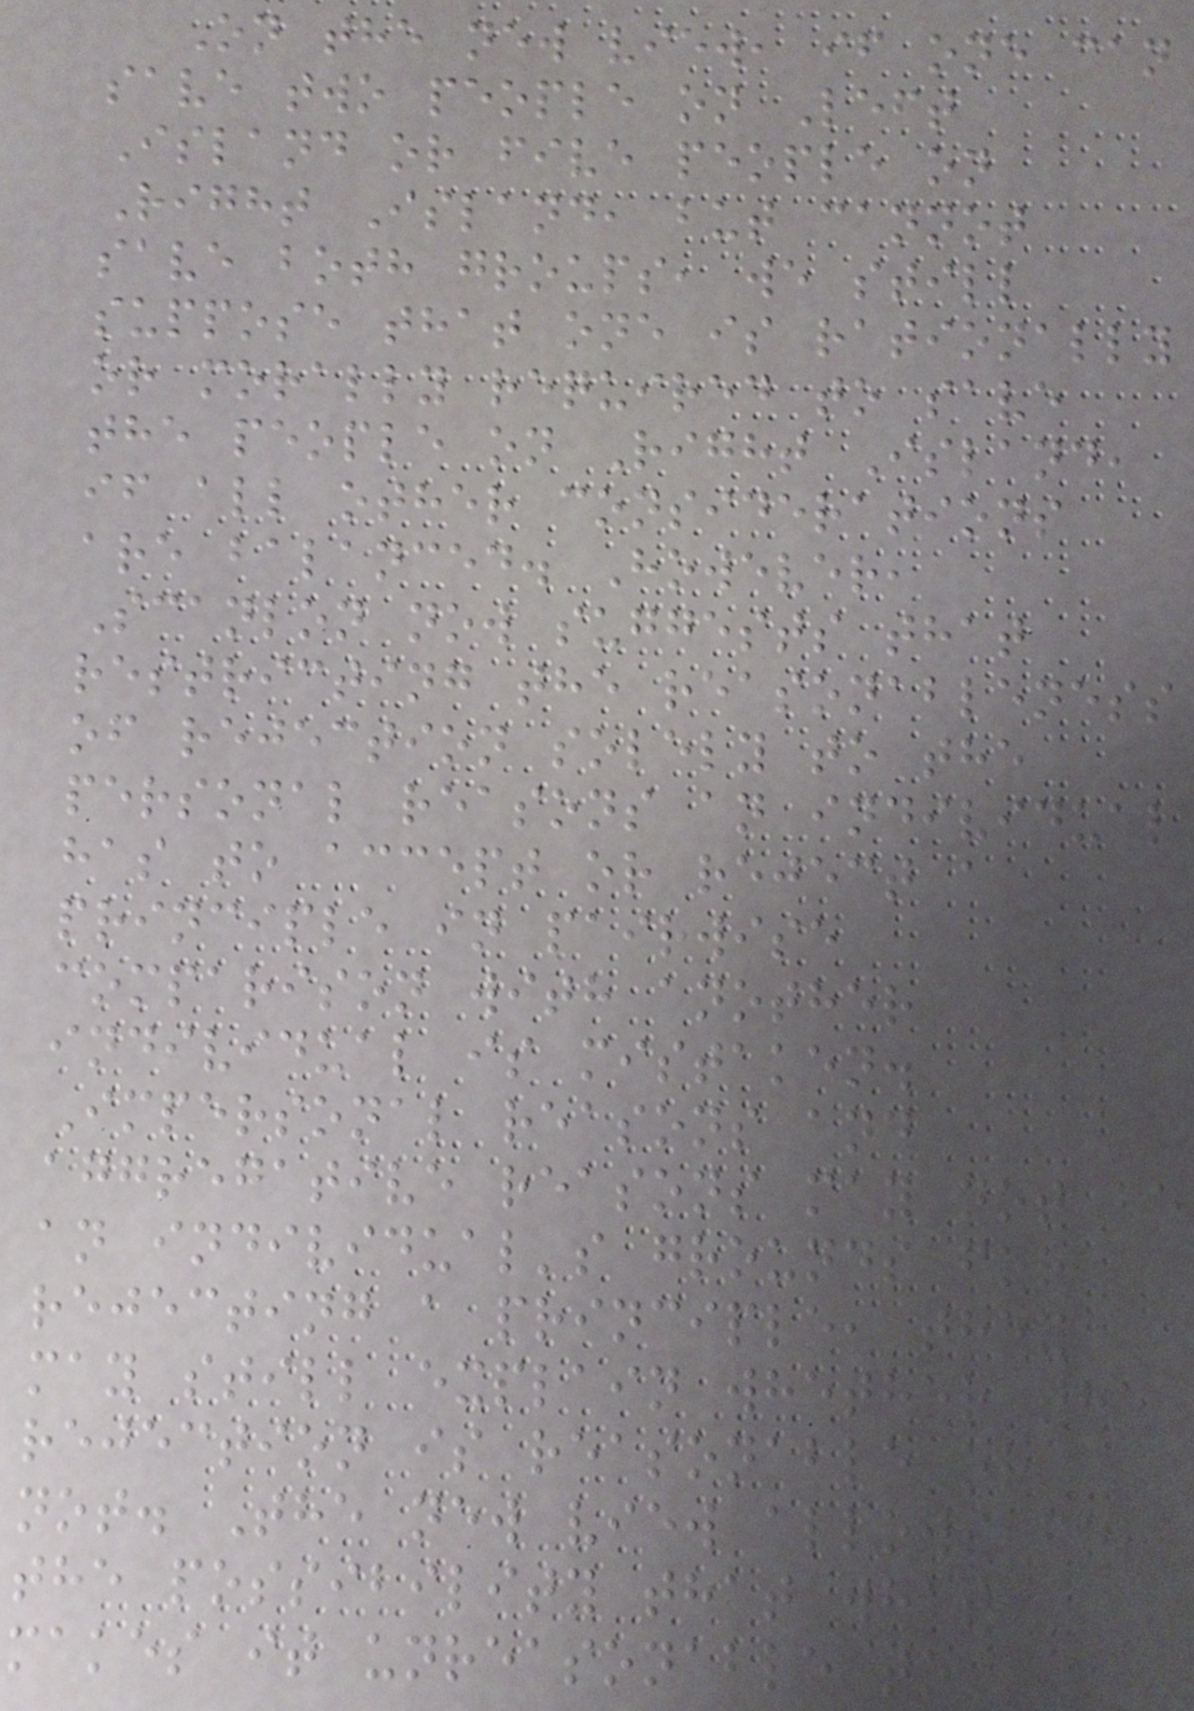On the new view, if one can
save two people on Left
Island or five people on
Right Island, but cannot
save both groups, we still
suppose that one is rationally
or morally required to save
the people on Right Island,
if all other considerations
are balanced. However,
Scanlon now suggests that
restricting the reasonableness
of rejection solely to the
personal reasons an individual
has to accept or reject a
principle in pairwise
comparison with another
individual is mistaken.
Impersonal reasons and
aggregative reasons may not be
an individual's grounds for
rejecting a principle, they
may still explain whether the
rejection is reasonable or
not. The new view allows for
the possibility that what
makes it unreasonable to
